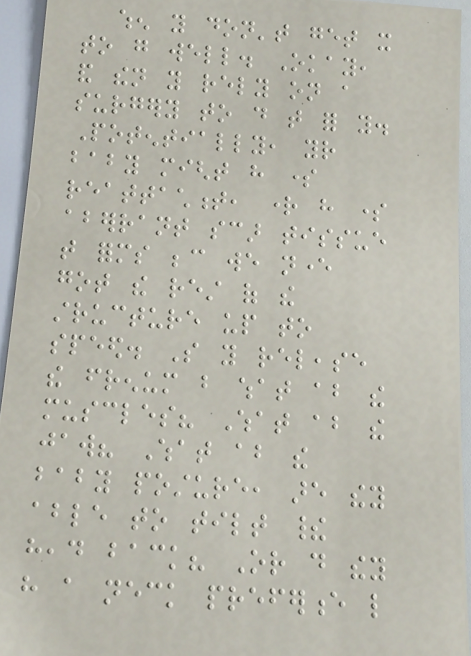when you don't get it
to go well. Okay,
and then you rely on a
surgery to do that for you.
Potentially, your
baby might have some
reattachment, right have some
aberrant scar tissue
that forms because we never
got the rest of the
structure up to
speed. So you release
the frenum but what about the
muscles? What about the
jaw? What about the
baby posture, are they
able to tilt their
head back? Or do they
have a neck preference like
